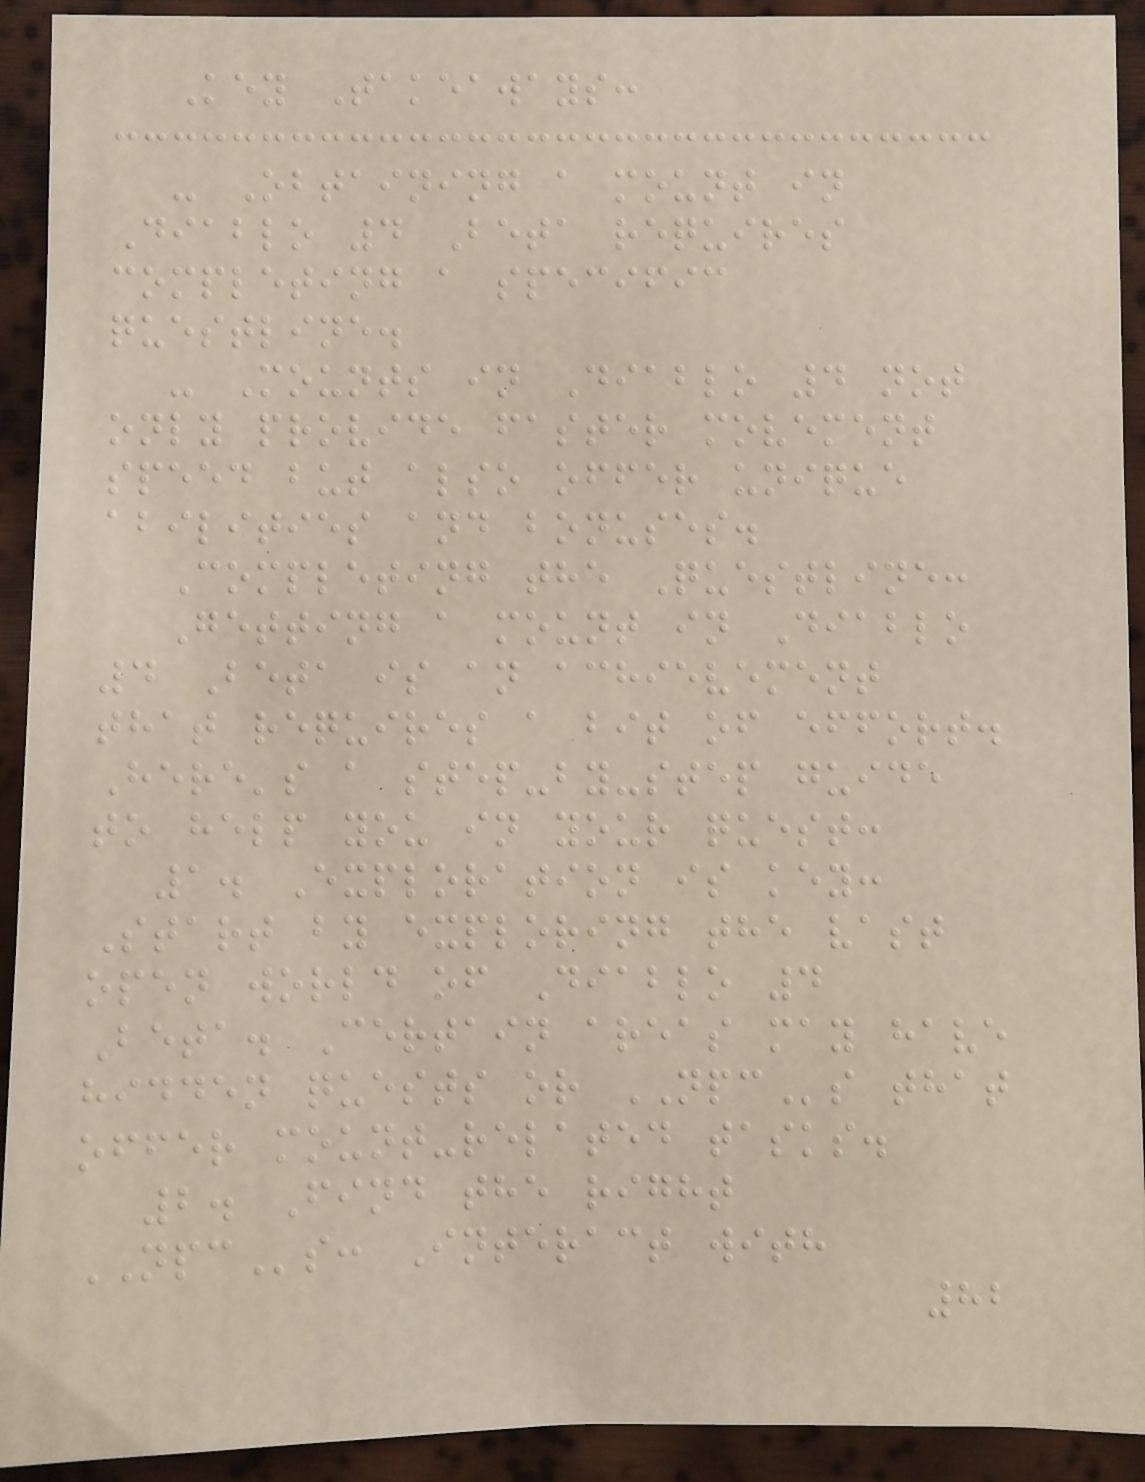Key Takeaways:
- Obtaining a mount in
Diablo 4 Beta requires
completing a specific
questline.
- Mounts in Diablo 4 not
only provide faster movement
speed but also offer unique
abilities and bonuses.
Completing the Questline:
Getting a mount in Diablo
4 Beta is an achievement
that requires a bit of effort.
Here's a step-by-step guide
to help you in your quest:
1. Exploration is key:
Start by exploring the vast
open world of Diablo 4
Beta. Certain areas may have
hidden quests or NPCs that
offer mount-related tasks.
2. Find the right
NPCs: Interact with
82
